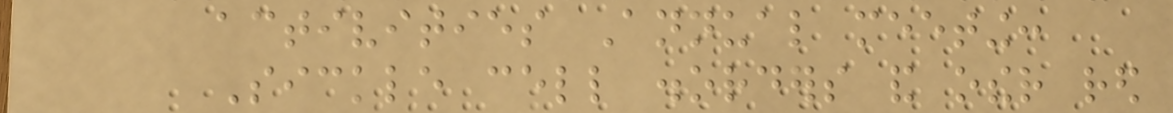activities Annual meeting:
Sickle cell disorders and other red
